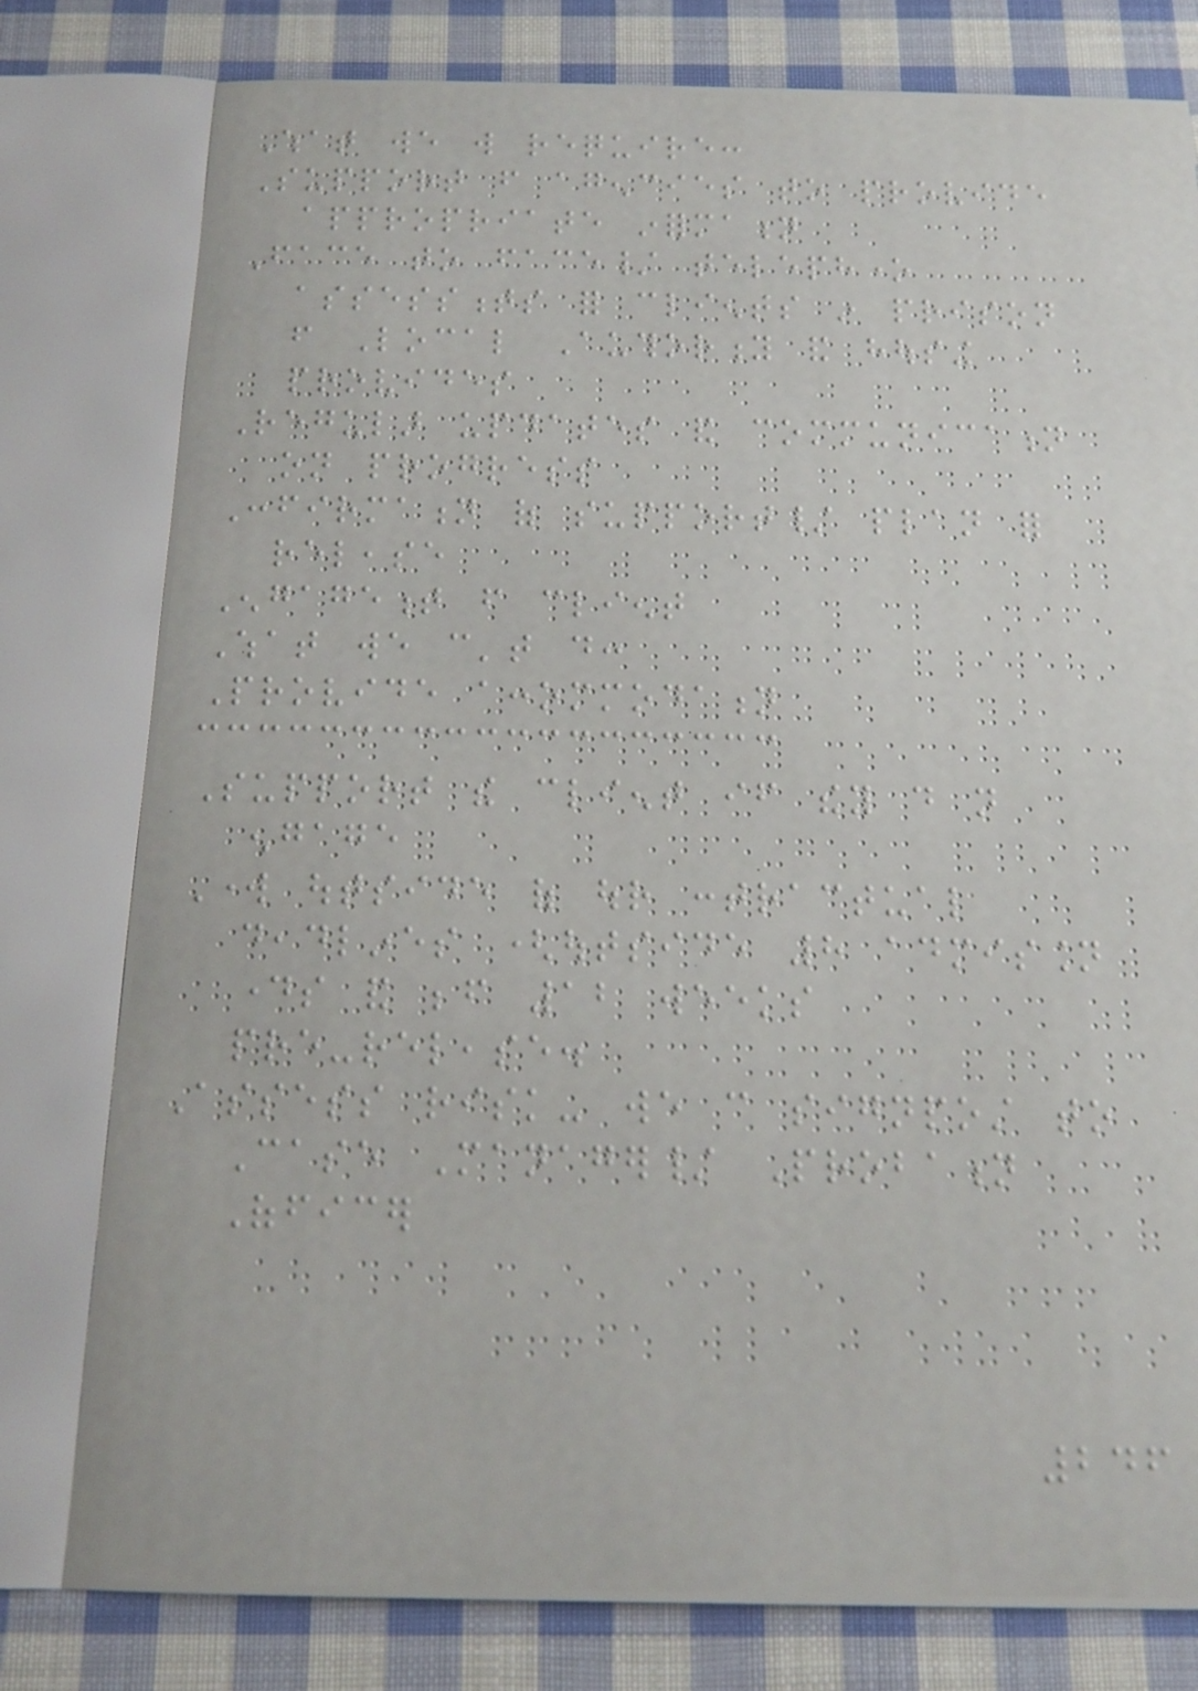What we will require:
Support from agencies to provide
appropriate information
Face to face/ telephone
assessments for clients in prison
from Local Authority and housing
provides
Regular updates and communication
on progress
Confirmation of support/ plan for
release
Engagement from client
What we can't do:
Provide accommodation
Support the client if they do not
engage
Work outside of our contractual
deadlines (outside 8 admission
days and before 12 weeks
pre-release.
Assess risk- we can signpost to
Case Manager/ Probation
Officer
246
